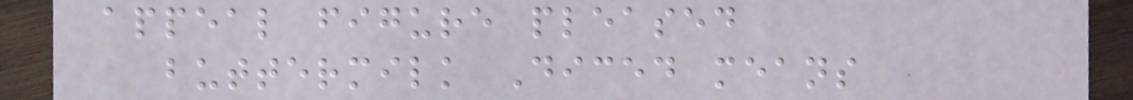appeal figure pleased
buttermilk Diced means
